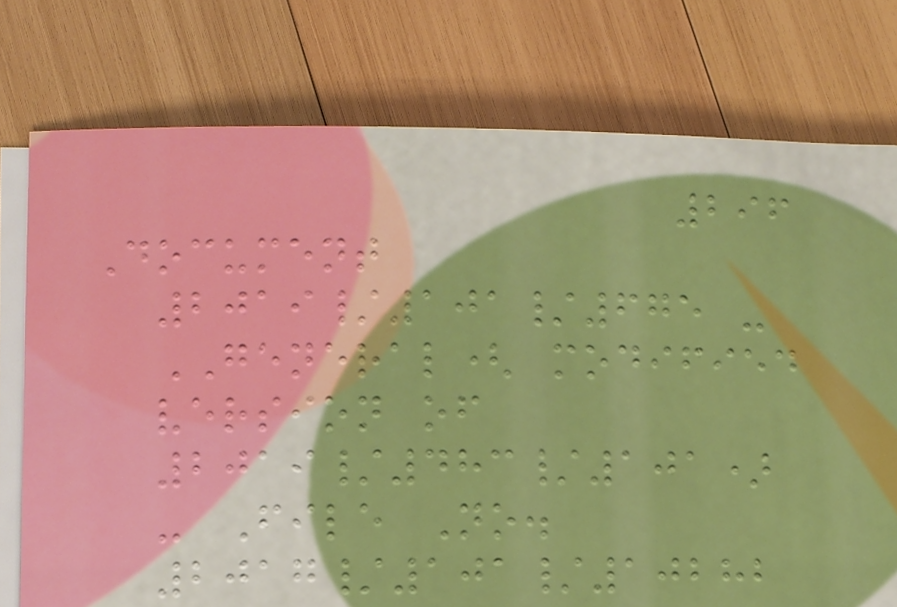296
Document
2019/101/675 -
GENERAL( modified
version of
2019/483/101)
- File No.
2017/101/10282
